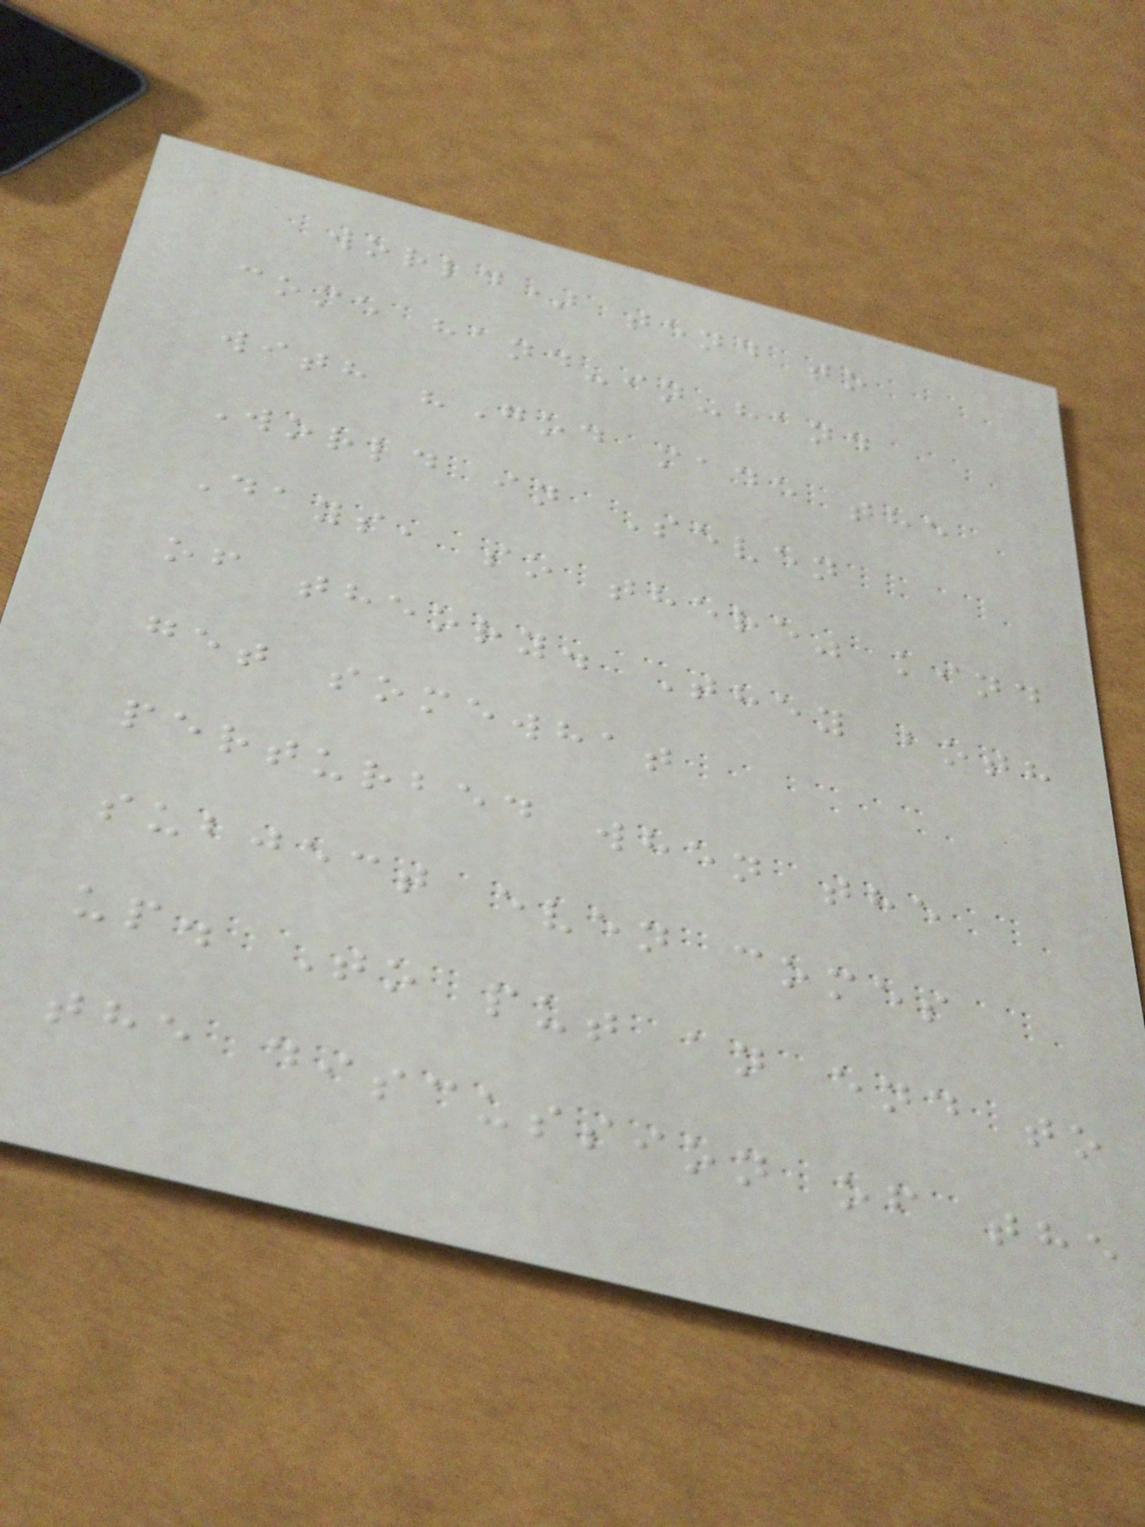world) tend to
come hand-in-hand
with "God made the
World in Seven
Days, so there" kind
of theory. They both
get somewhat
perturbed when the
subject even comes
up. To put an end to
the discussion of the
